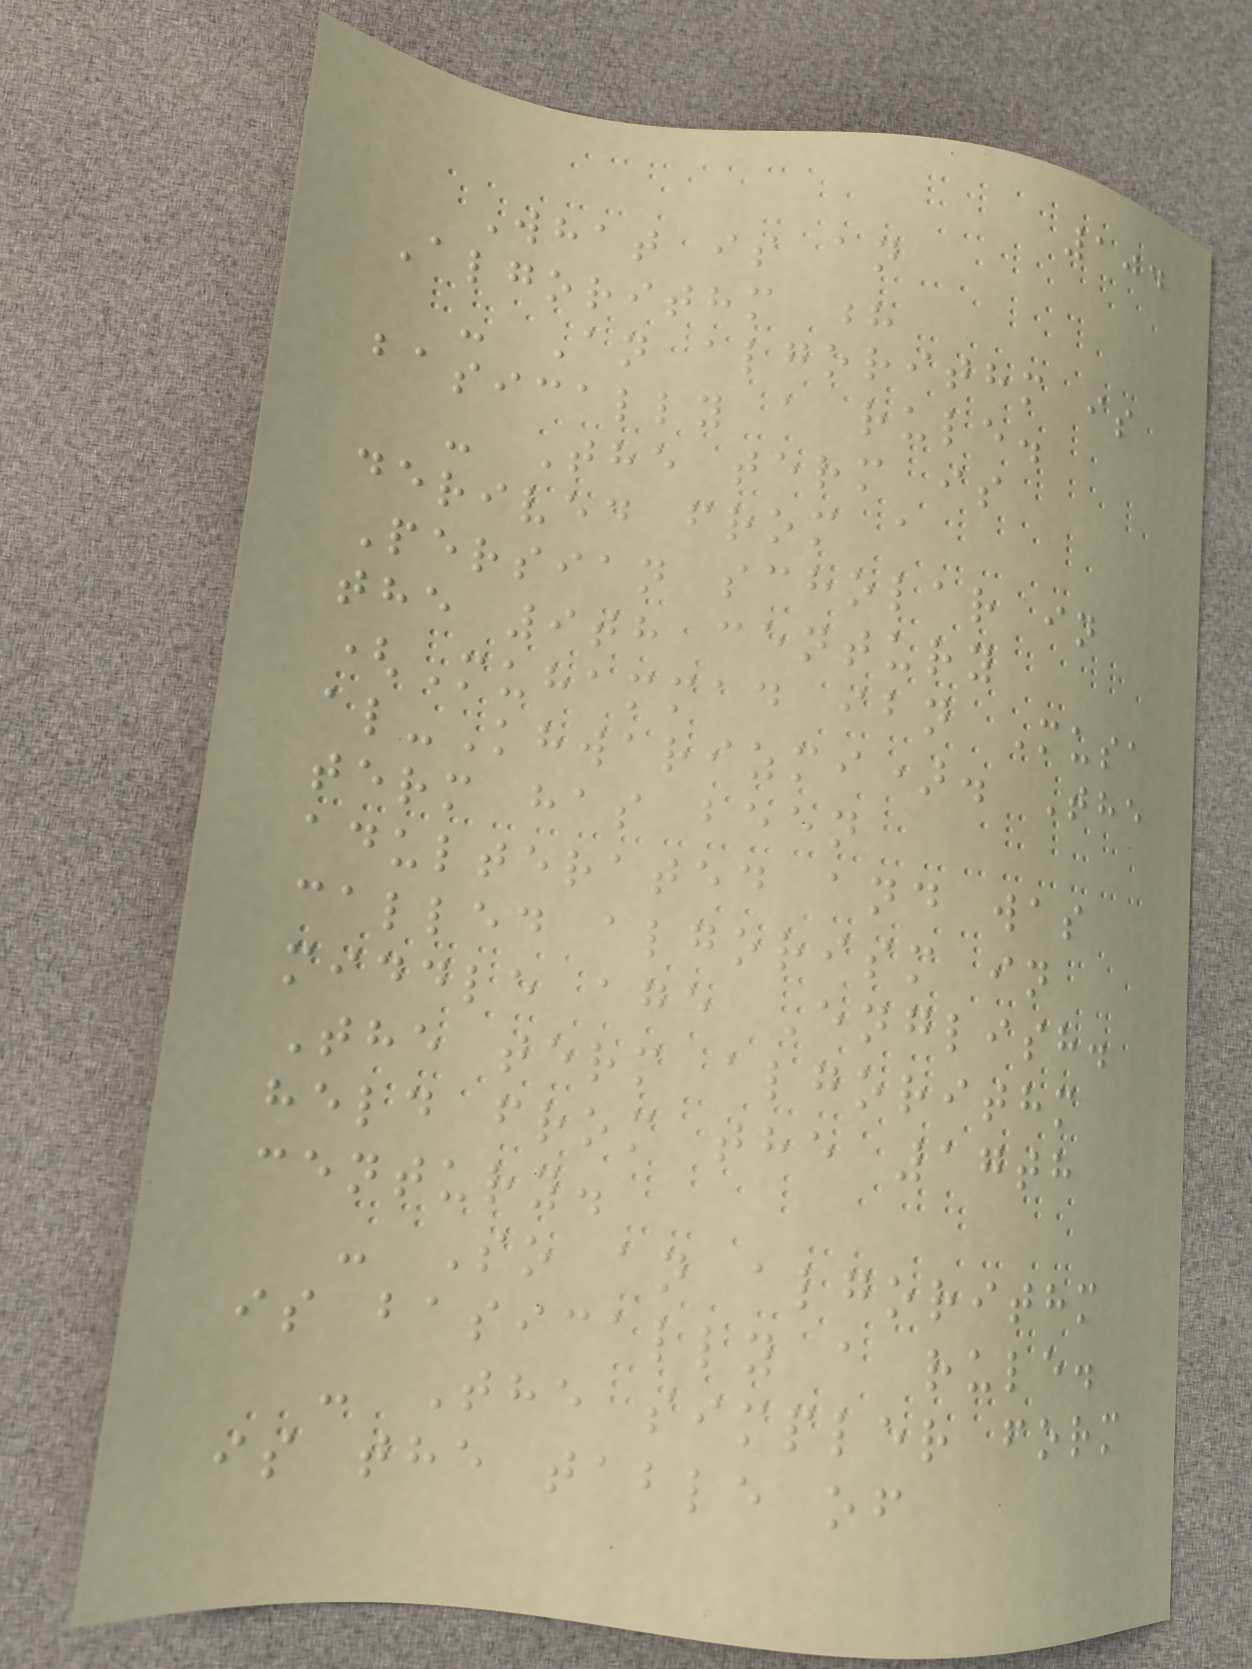104
What is an
Algorithm ?
- An algorithm is
basically a rule.
- The term is
derived from a
Persian scholar in
the 9th century
(Muhammad ibn Musa
al-Khwarizmi). The
term has been
adulterated and was
called algorism in
middle age English.
The term algorithm
held from the 17th
century.
- So an algorithm
is basically a rule.
- The simpler form
is the table of
